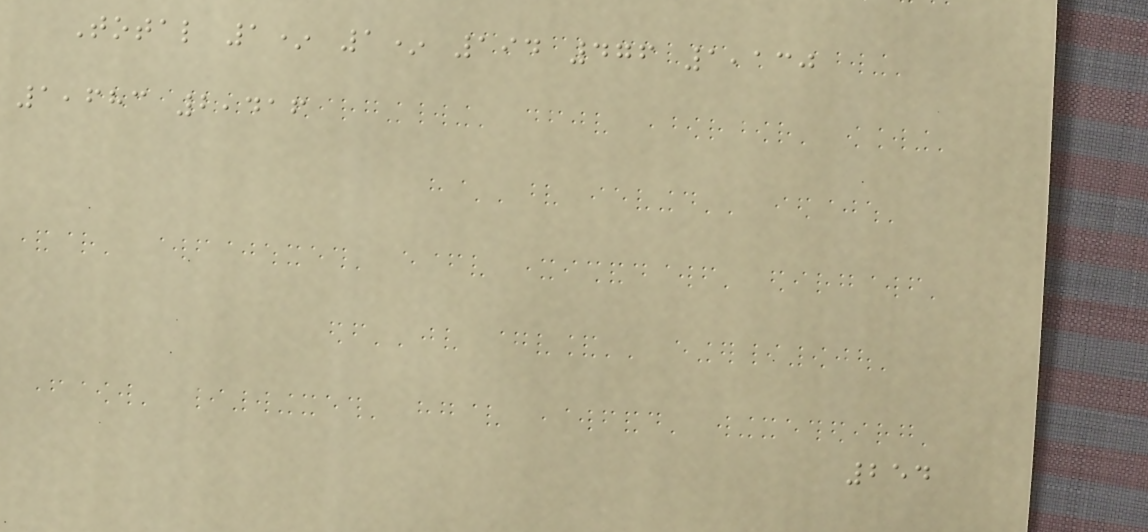Total 1* 1* 194 476 1,130
1,683 2,416
254
